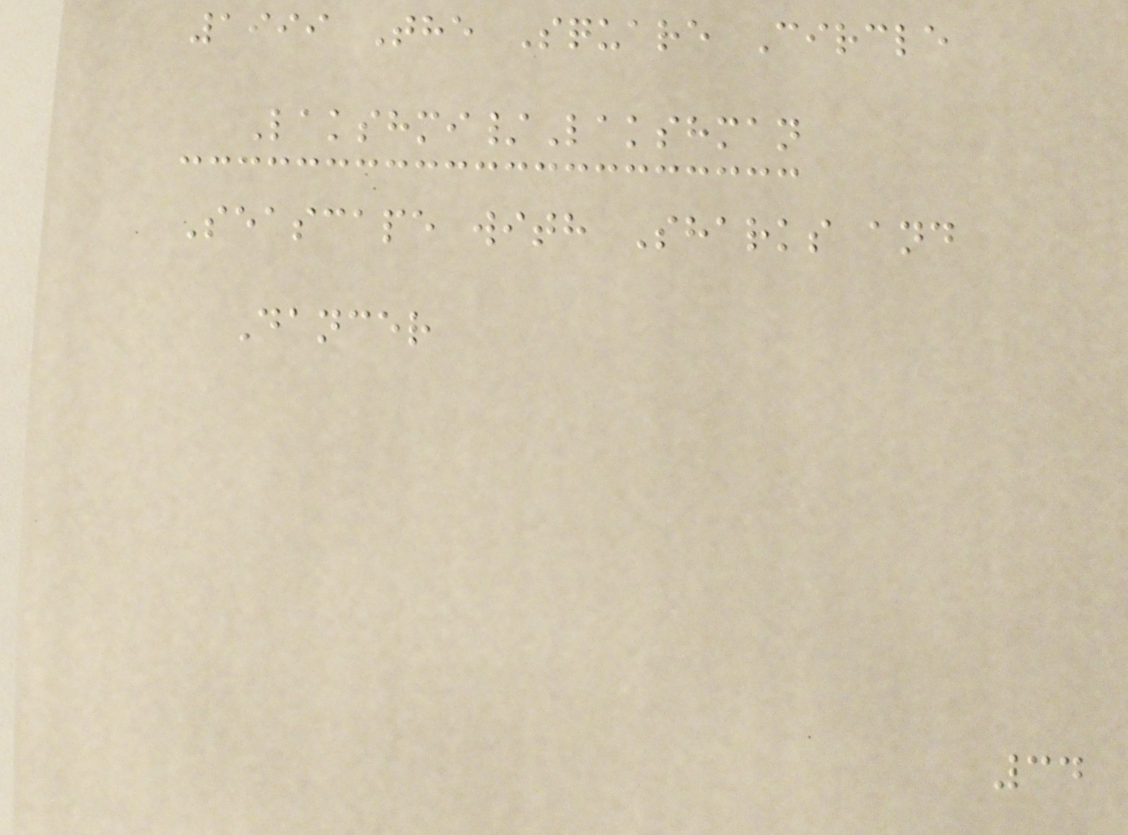1999 The Square Circle
Lakshmi/Lakshman
Seascape with Sharks and
Dancer
34
